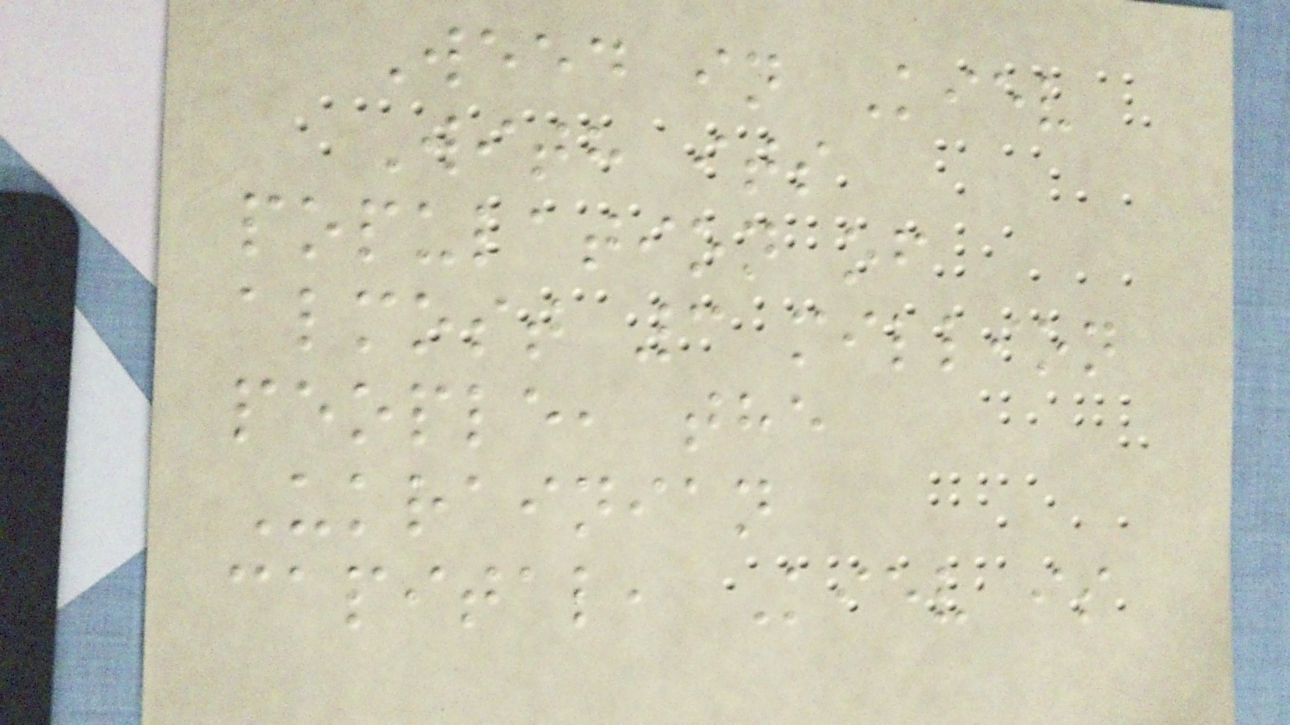Weed in Kiev
With its
population of
almost 3 million
people, the
Ukrainian
capital, Kiev is
